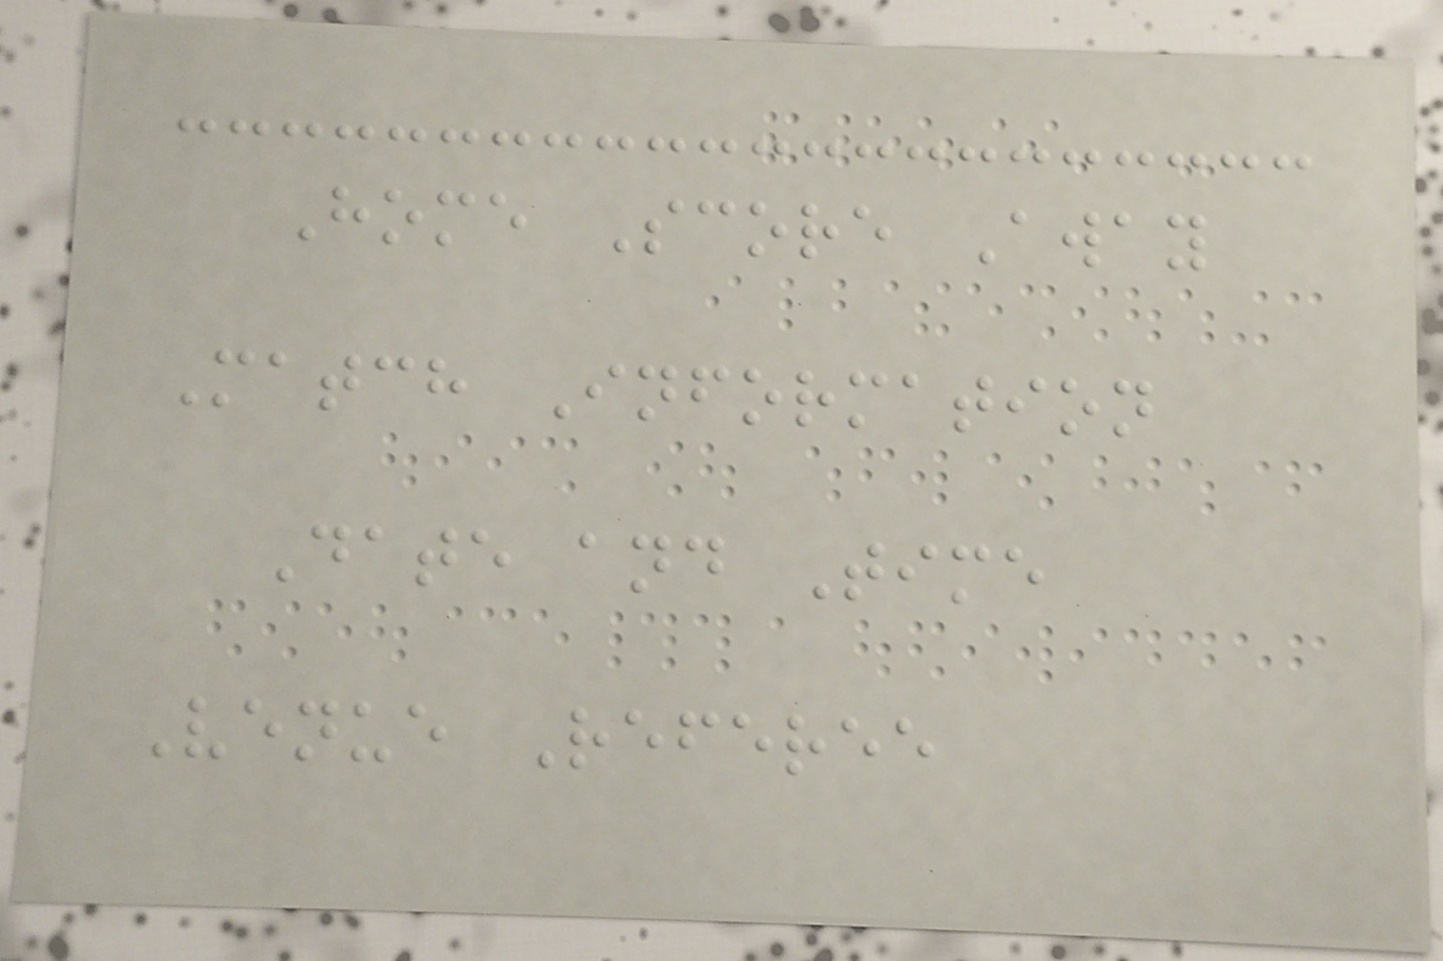Home Score Away
Match Information
Date and Time
Venue Referee
